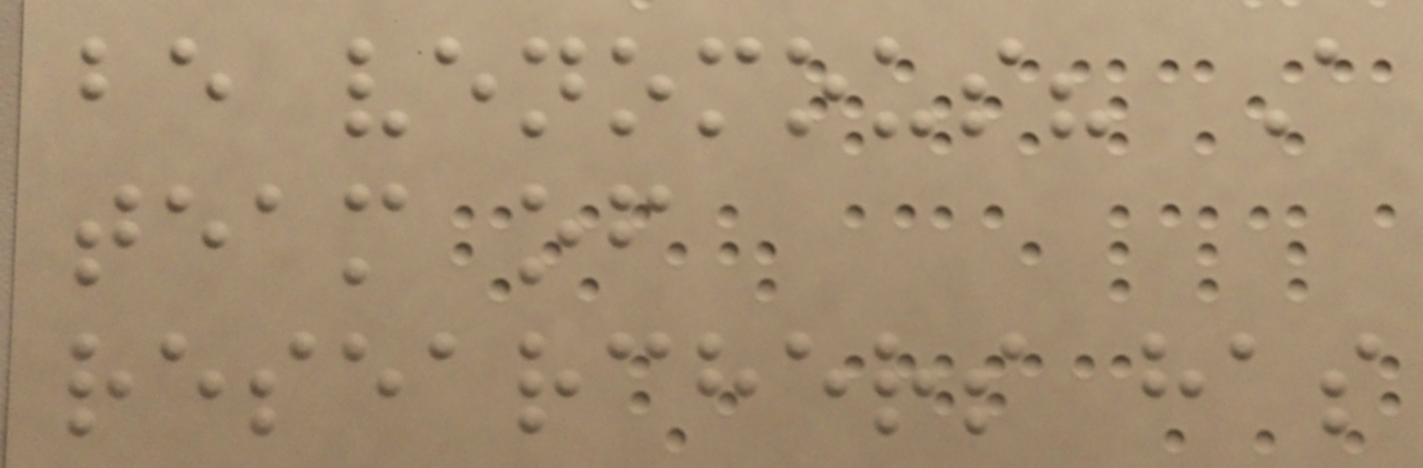be venomous? A
team of
researchers has
